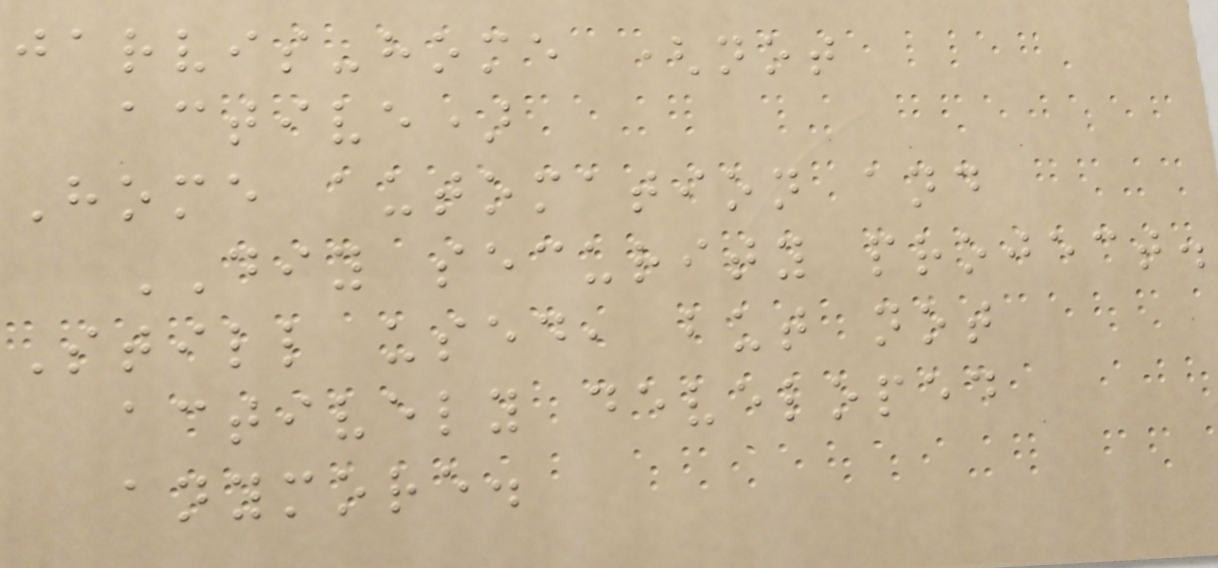jarvis-home (not
active)
Home automation and
DIY security project.
Still used, but not
actively developed
anymore.
